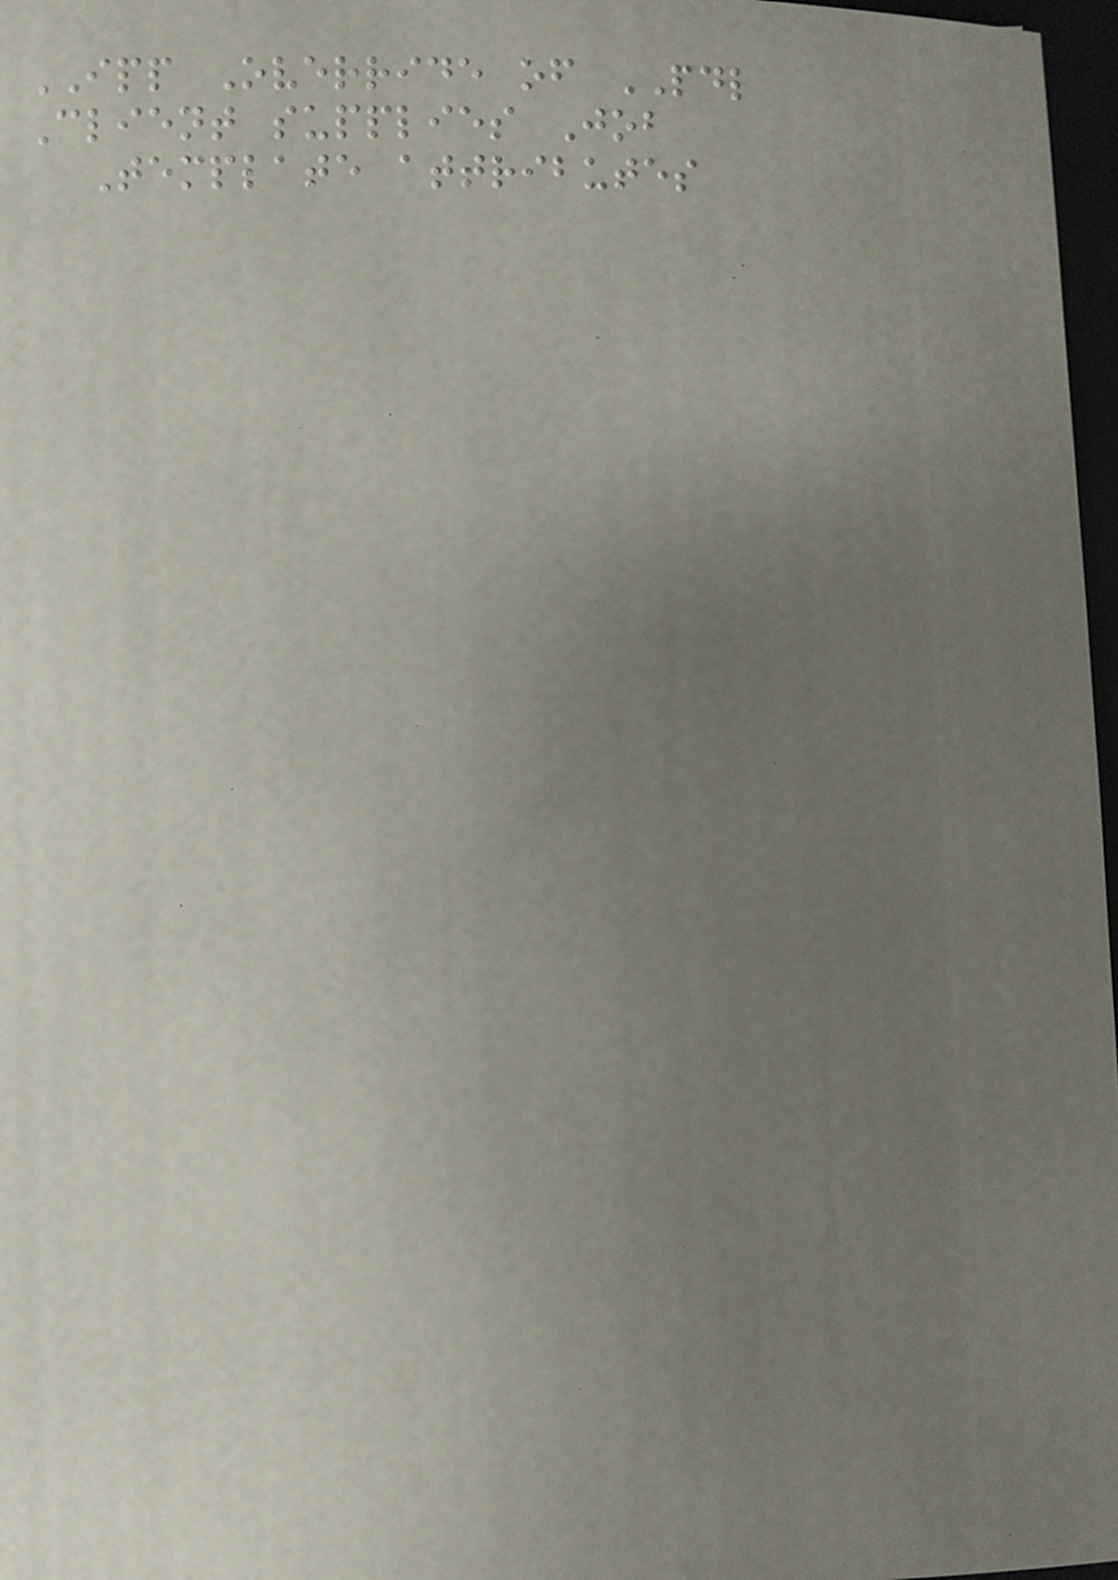IPP Override of PDL
Client supplies Job
Template attributes
